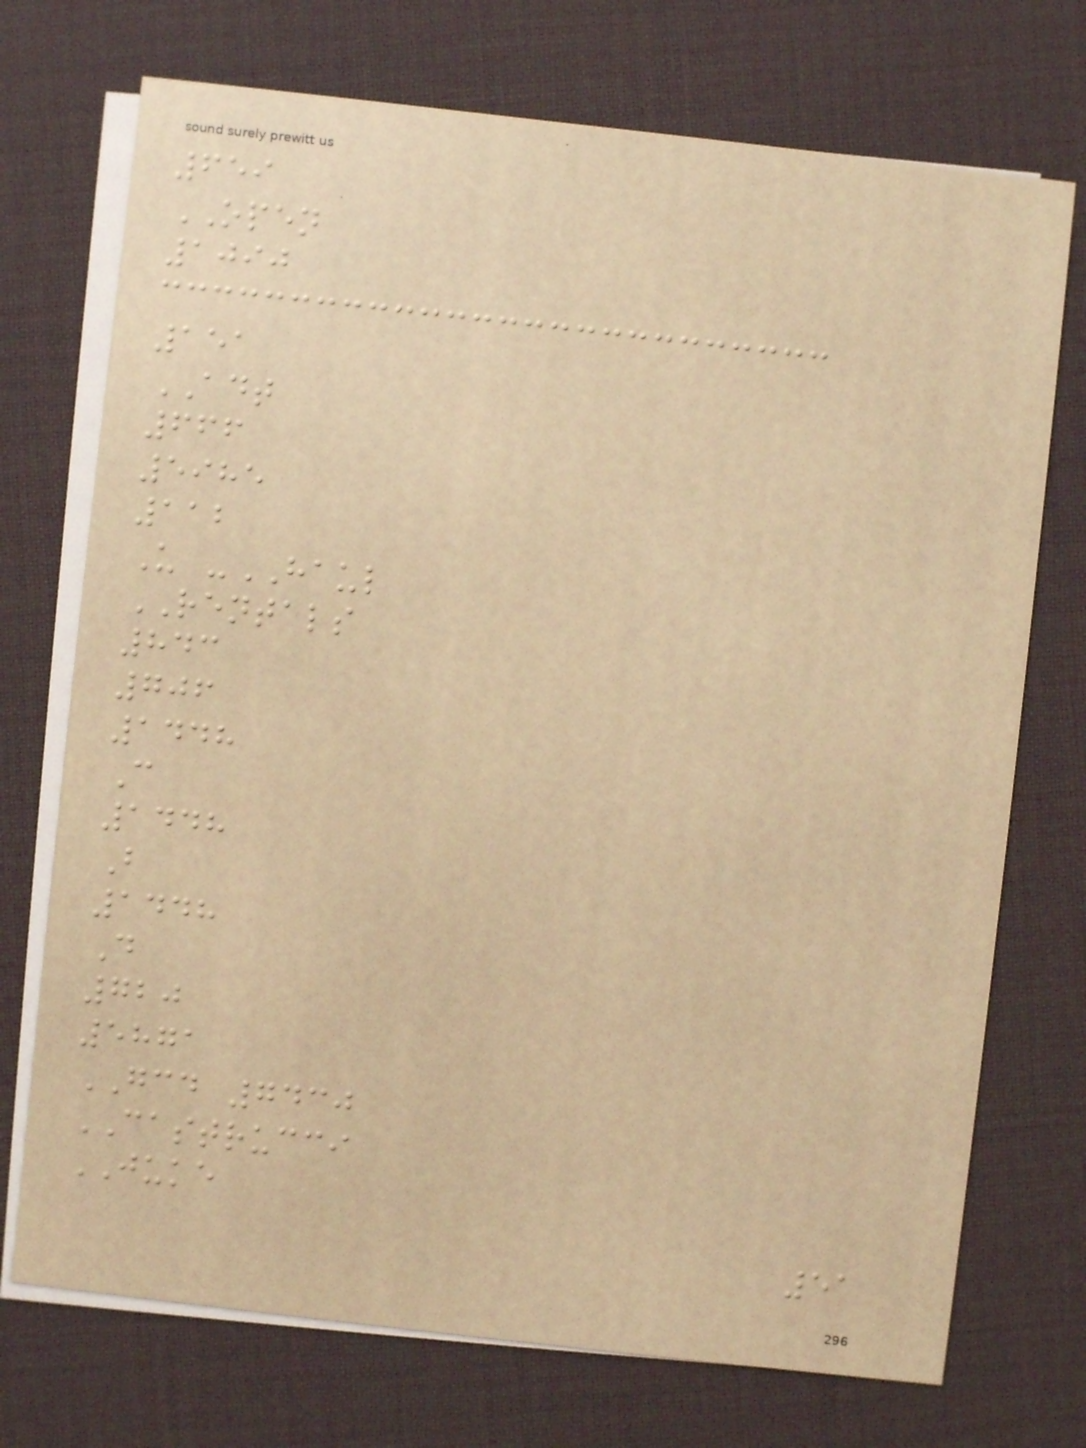659
OPEN
1090
151
ADT
666
5985
112
U -HAUL
RENTALS
843
706
1448
C
1448
B
1448
D
720
5871
GCD 7430
CASTRUCCI
JUKE
51
